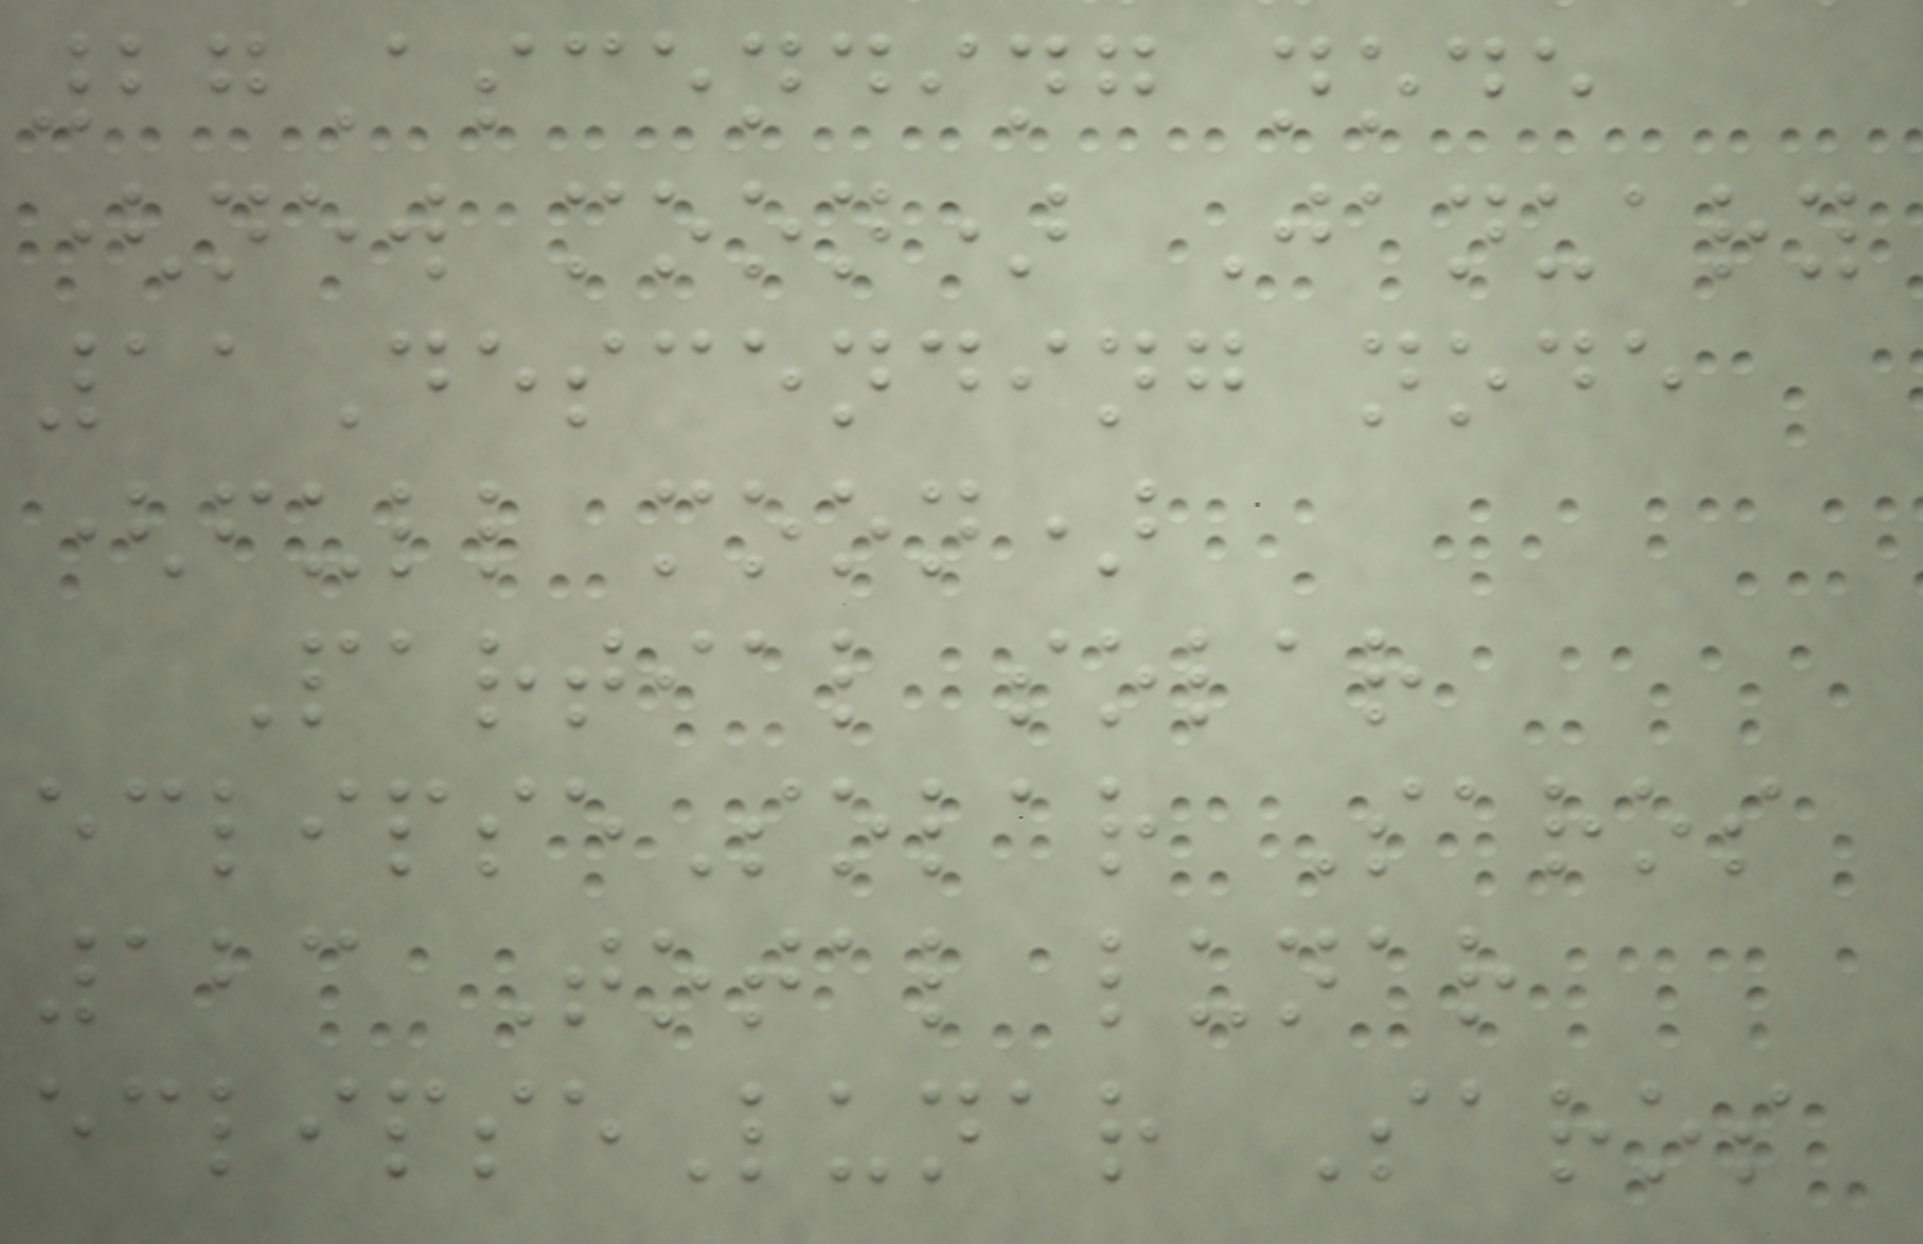27Ascending node
(new moon) January
11Descending node
(full moon)
Partial solar
eclipseSolar Saros
123 Total lunar
eclipseLunar Saros
